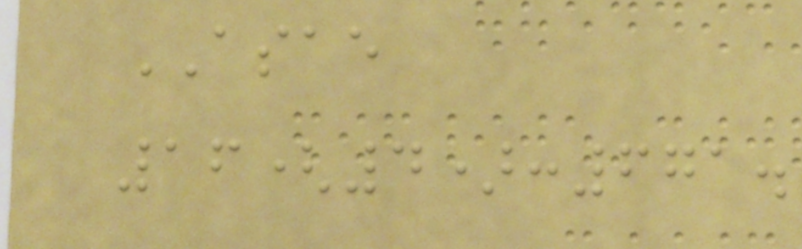ASAE
16(4):671.
